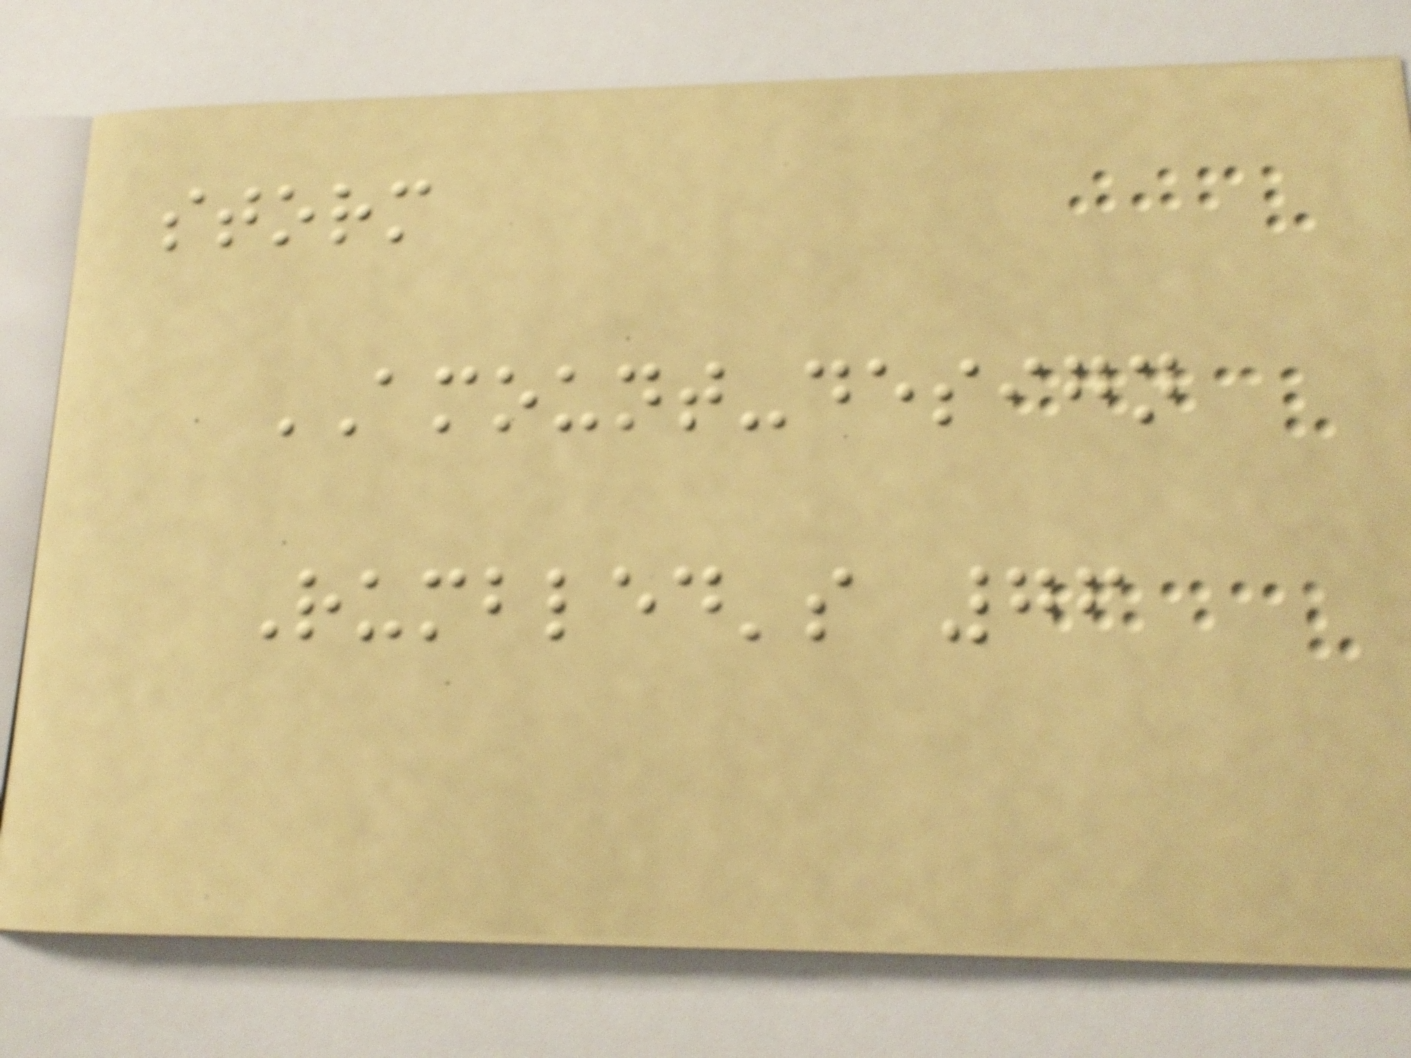storm
AMOUNT-design
Rumbled's 76
